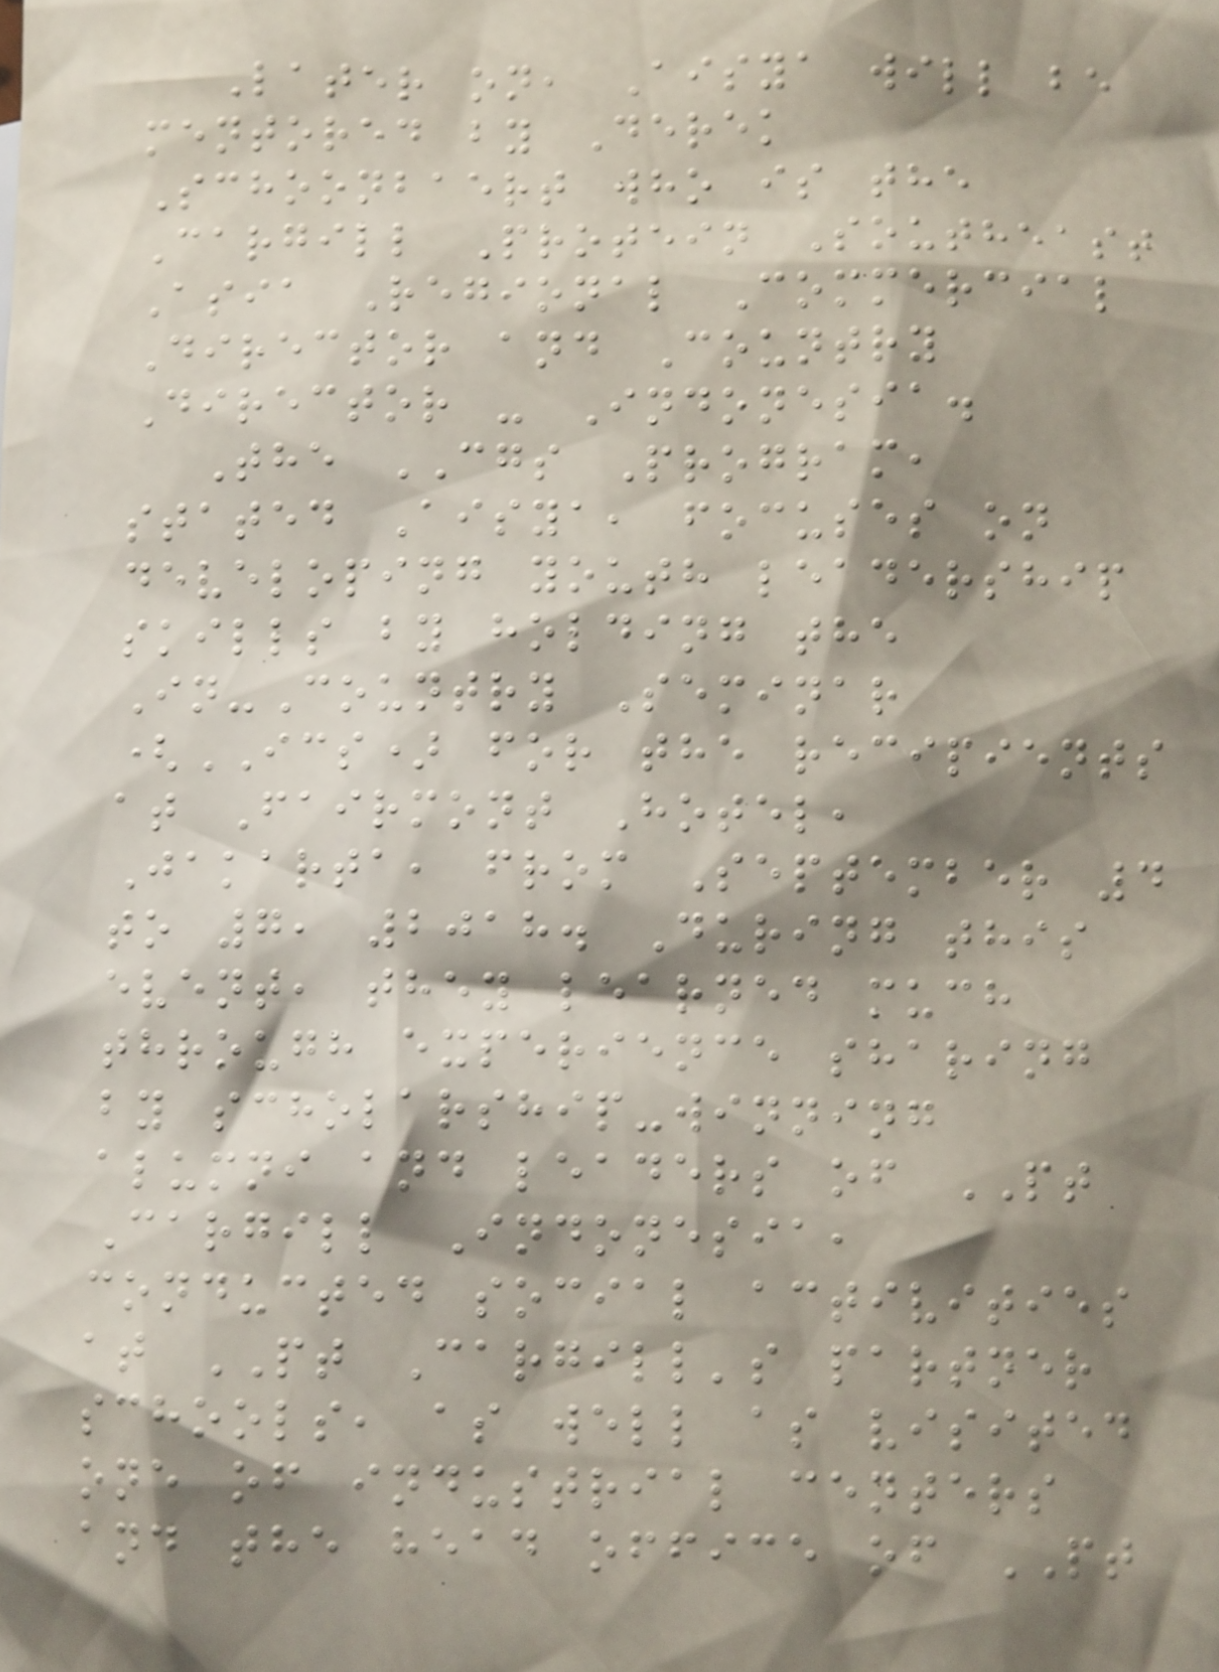Later on, Aisya will be
mentored by Derek
Schoonbaert who is the
Cargill Protein Southeast
Asia Regional Commercial
Director and Country
Director - Indonesia.
The CGS Program,
stated Aisya, focuses on
developing youth leadership
skills by holding the
In-Country Seminar
(ICS) for the recipients
at Fairmont Hotel,
Jakarta, from September 4
to 7, 2018. During this
event, they learned much
through experience sharing
by scholarship-winning
alumni and leaders of PT
Cargill Indonesia,
conducted social activities
at PT Cargill's partner
schools, as well as visited
one of industrial centers
and the head office of PT
